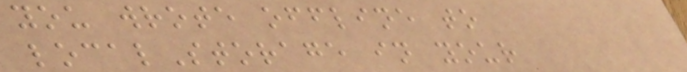you wrote offline to
localStorage in your
